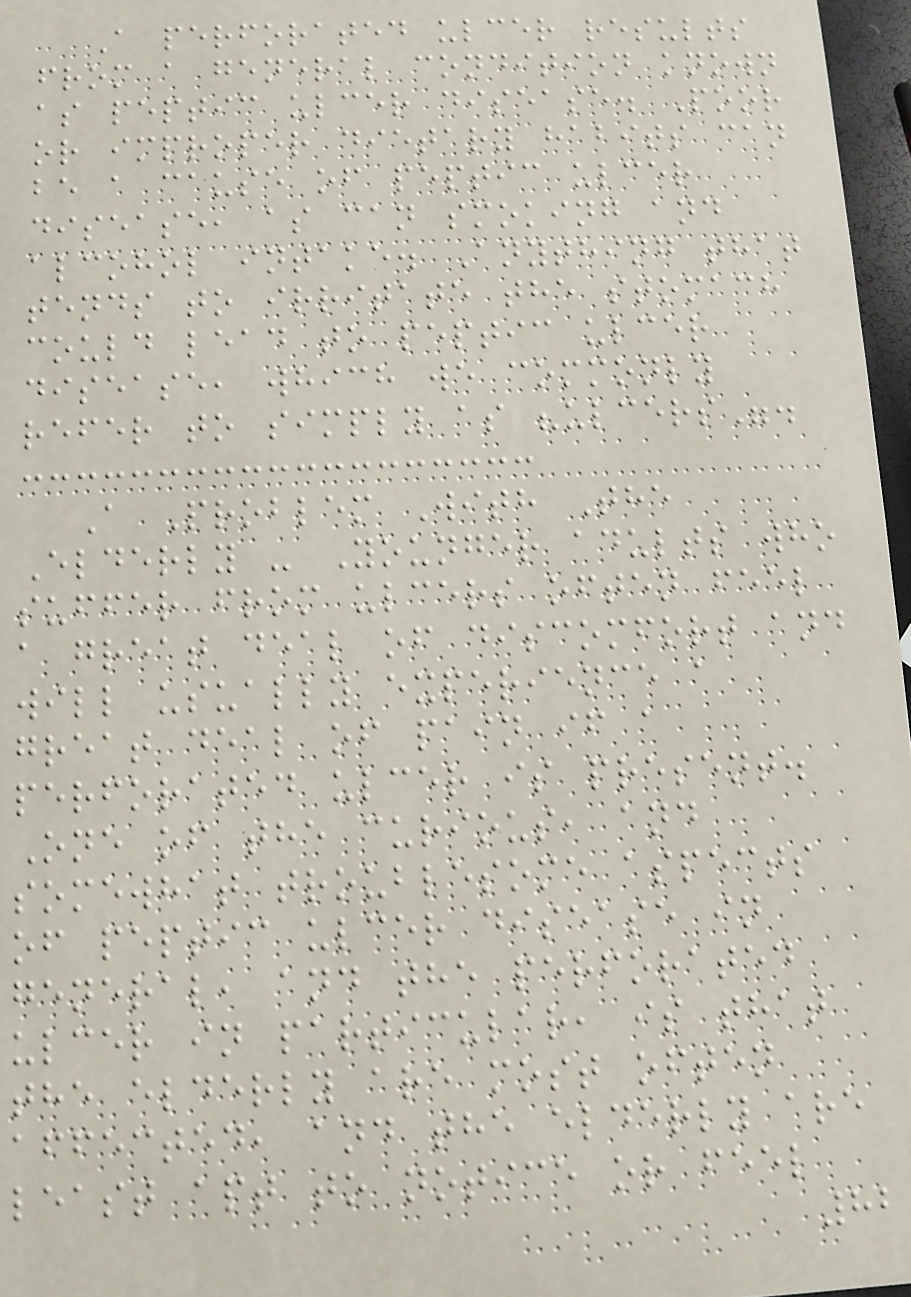A perforated ulcer results
from a general condition known
as peptic ulcer disease. Poor
or improper dietary habits can
be a cause of peptic ulcer
disease, as can smoking and
alcohol intake. Anything that
tends to irritate the stomach
could lead to peptic ulcer
disease, which we commonly
refer to simply as "ulcers".
A Problem With The
Elderly - Younger adults who
suffer from ulcers often feel
a great deal of discomfort and
will usually experience a
great deal of pain if a
perforated ulcer is present.
One of the curious, and
somewhat troublesome aspects
of peptic ulcer disease in
general, and the perforated
ulcer in particular, is that
the elderly are most often
affected, and the elderly are
least apt to notice or feel
82
